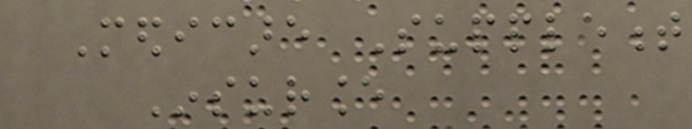Medicare Supplement
Insurance
